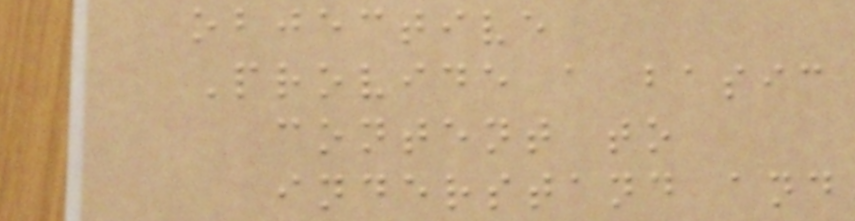objective
Provide a basic
content to
inderstand and
